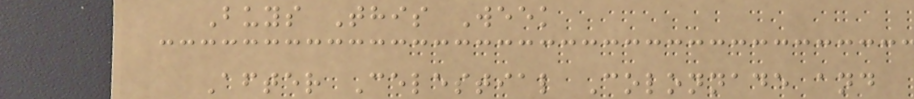Buys This Week
After Celestial Colonnade and
